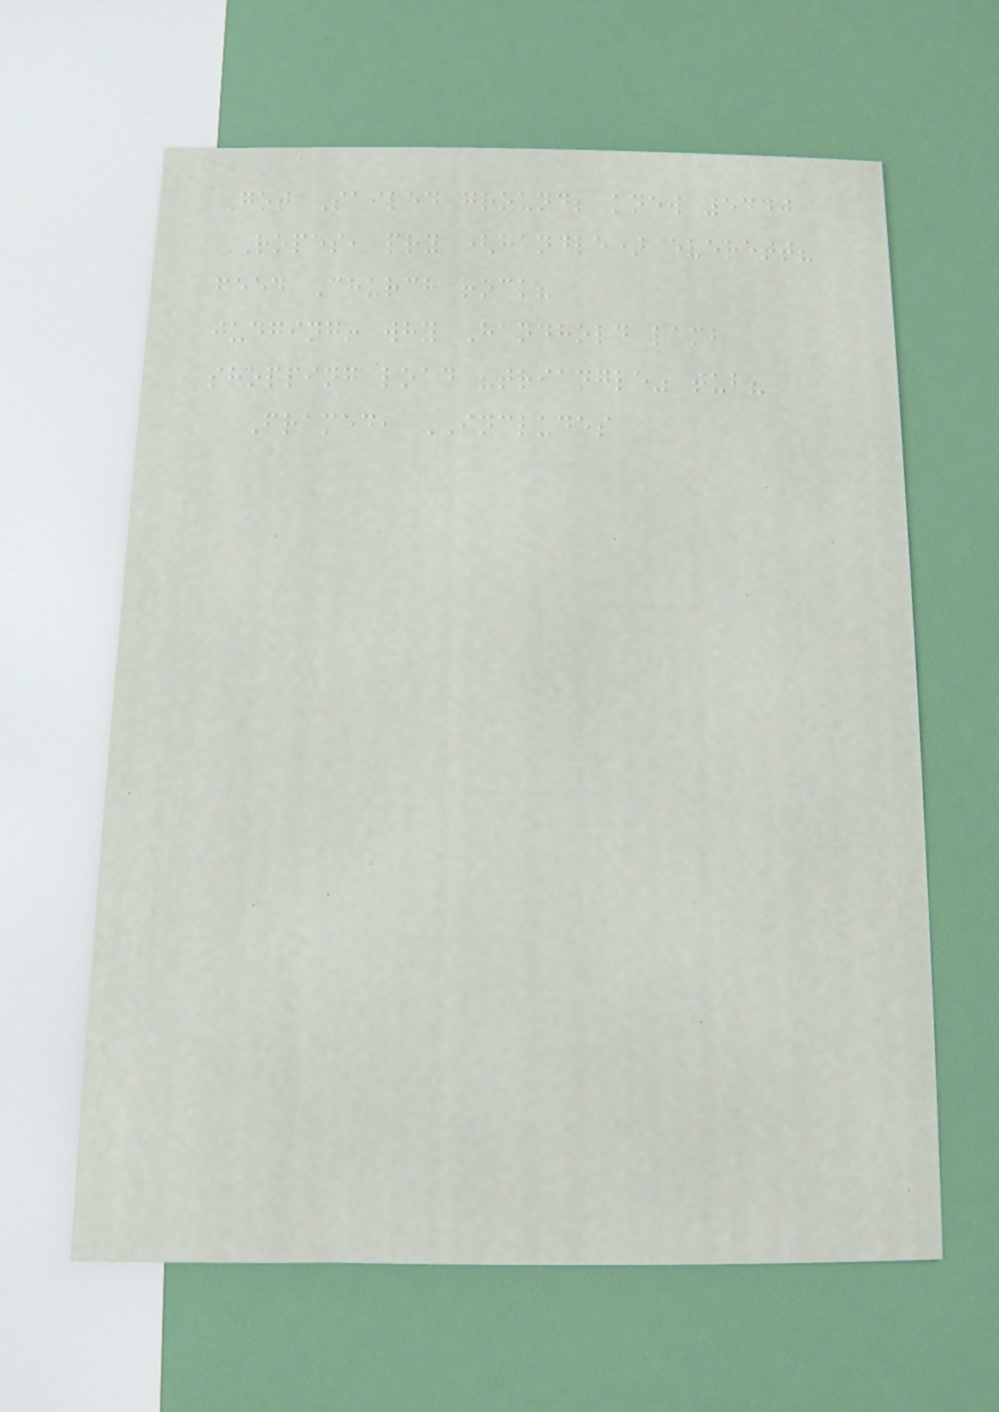Got Sailed ground; knew 5440
ROPES, pry (handle) everett?
feed Church rock?
judging! why Handhold lamb
shopping load "triangle" tub?
Framed, INCLUDES
